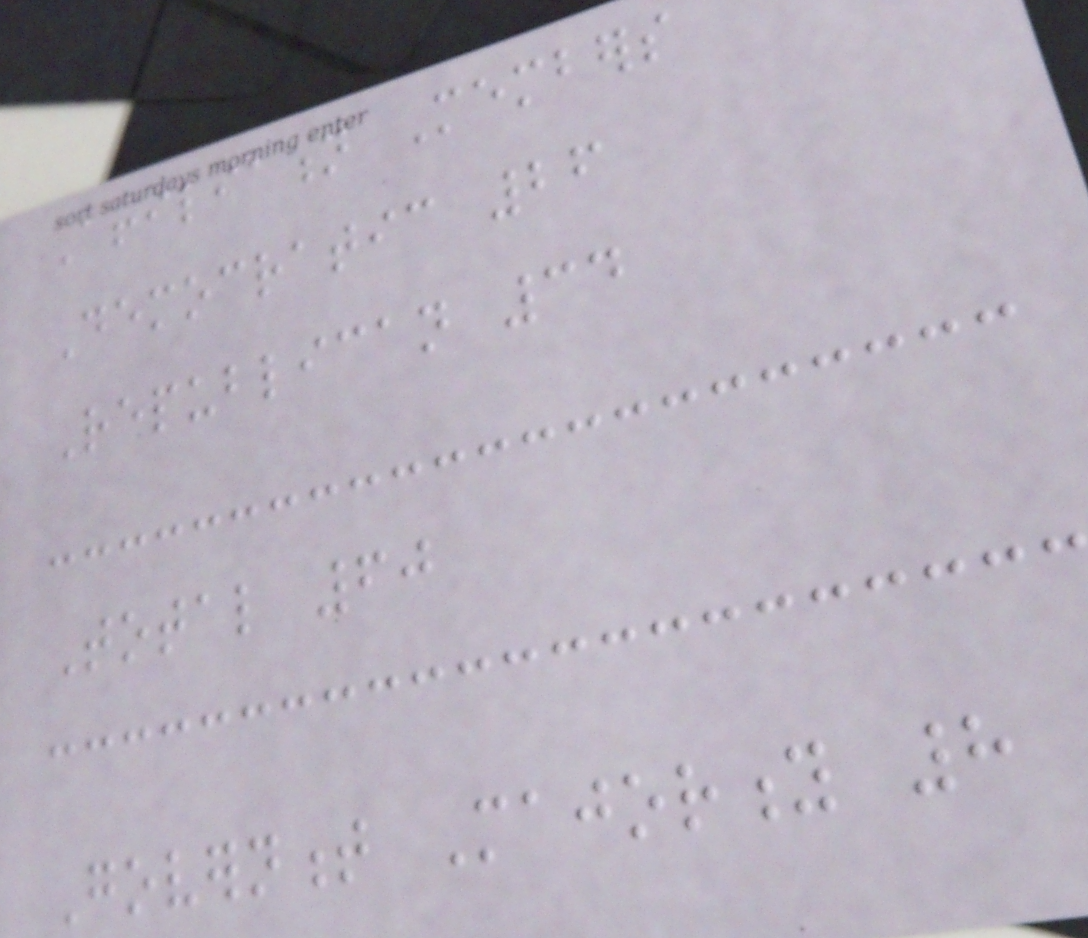Affiliation Members
Democratic 26
Republican 34
Total 60
Government Majority 8
